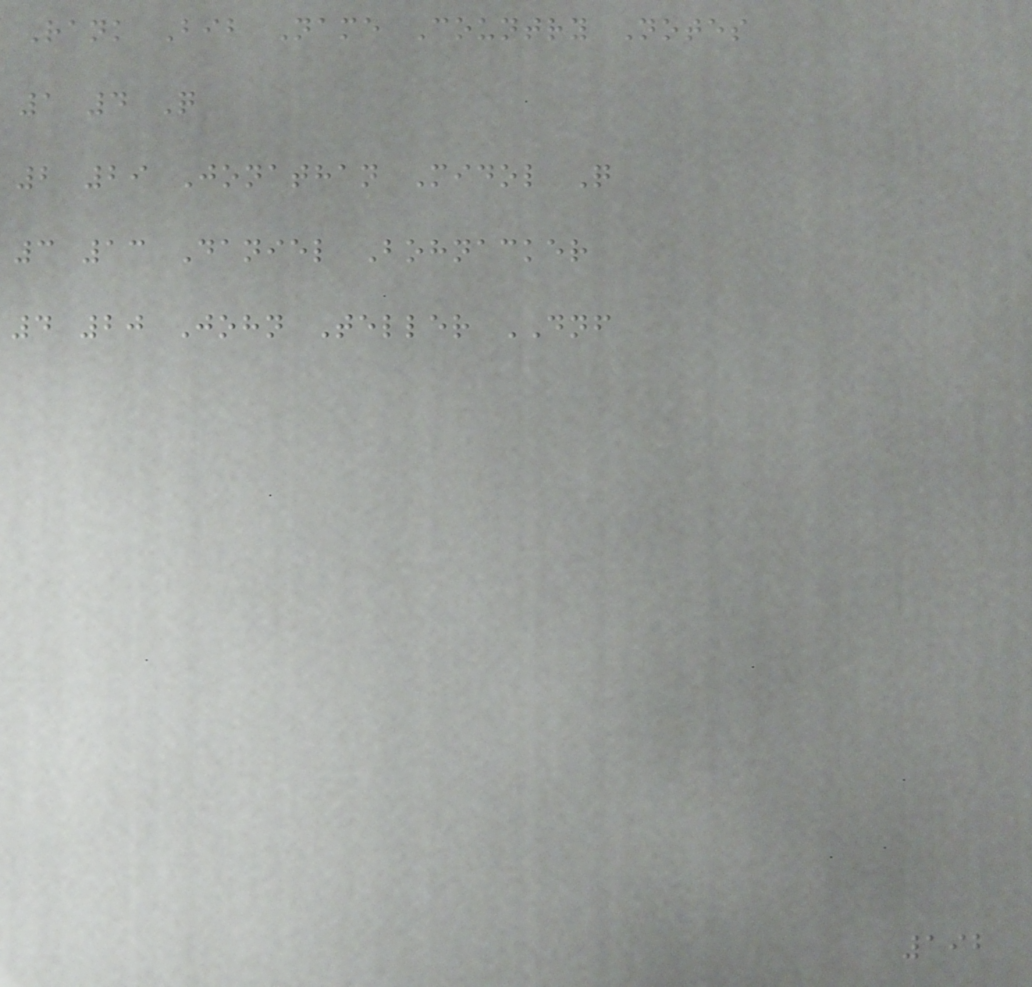Rank Bib Name Country Notes
1 4 Q
2 29 Jonathan Midol Q
3 13 Daniel Bohnacker
4 20 John Teller DNF
192
